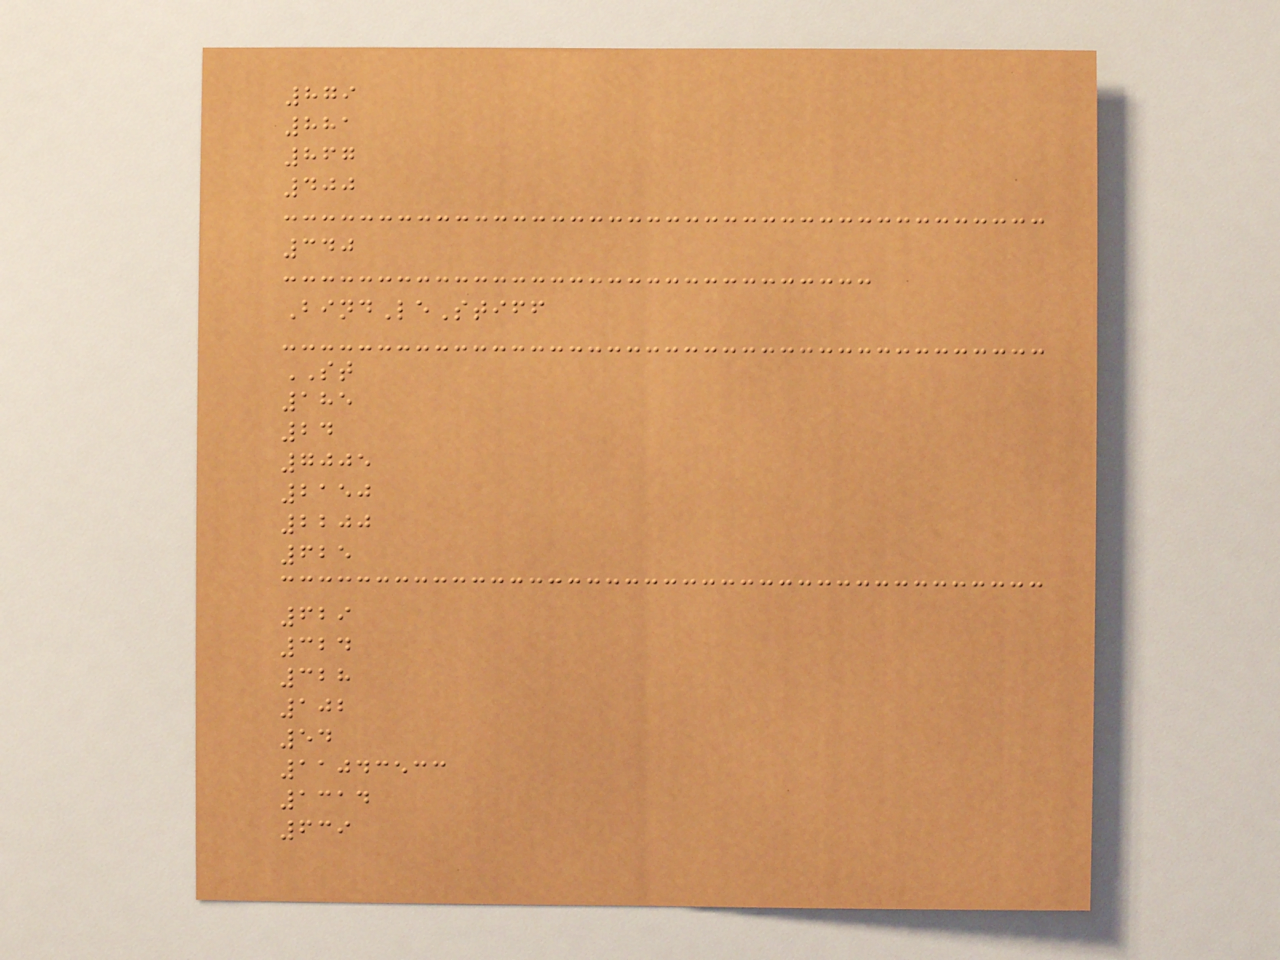879
881
867
400
340
BindLeStiff
ST
185
24
7005
2150
2200
625
629
324
328
102
54
11043533
1314
639
